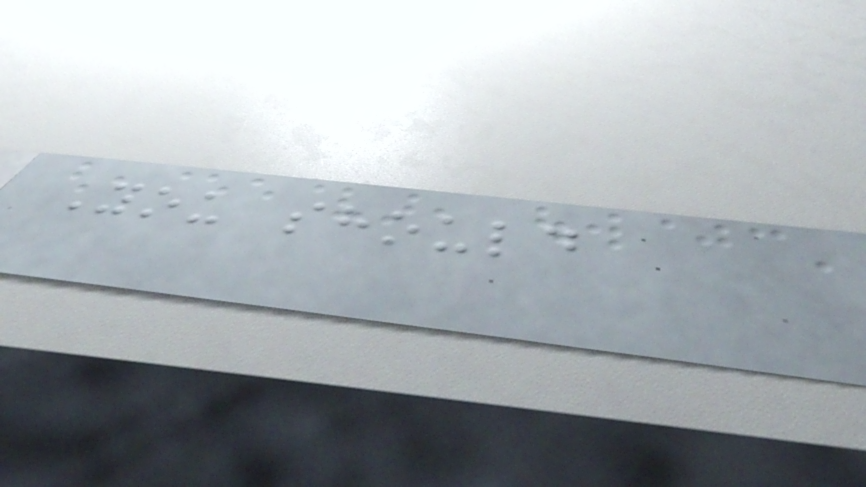You should
